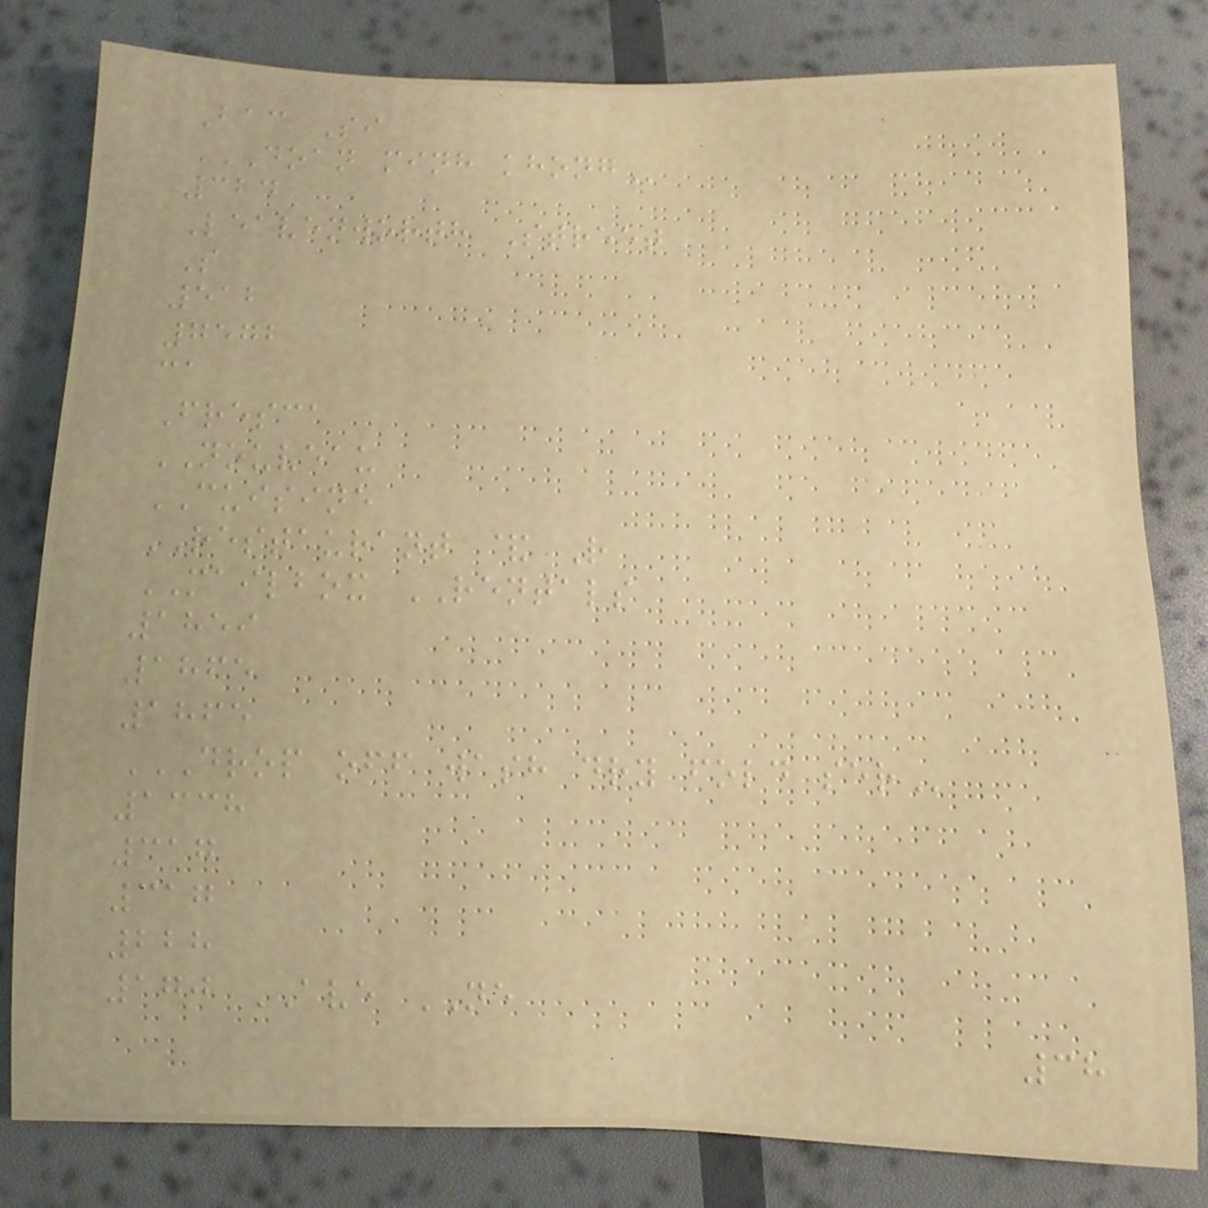Bac Si
DOAN MINH KHONG
324
Leavenworth Street
S
512
7572
ca
Fresca
NOUVEAU
CUISINE
RESTAURANT & R
MAILBOX RENTALS
1859
1865
1865
DROP OFF WASH DRY FOLD SER
1338
317
317
228
170 AVE NE
38
